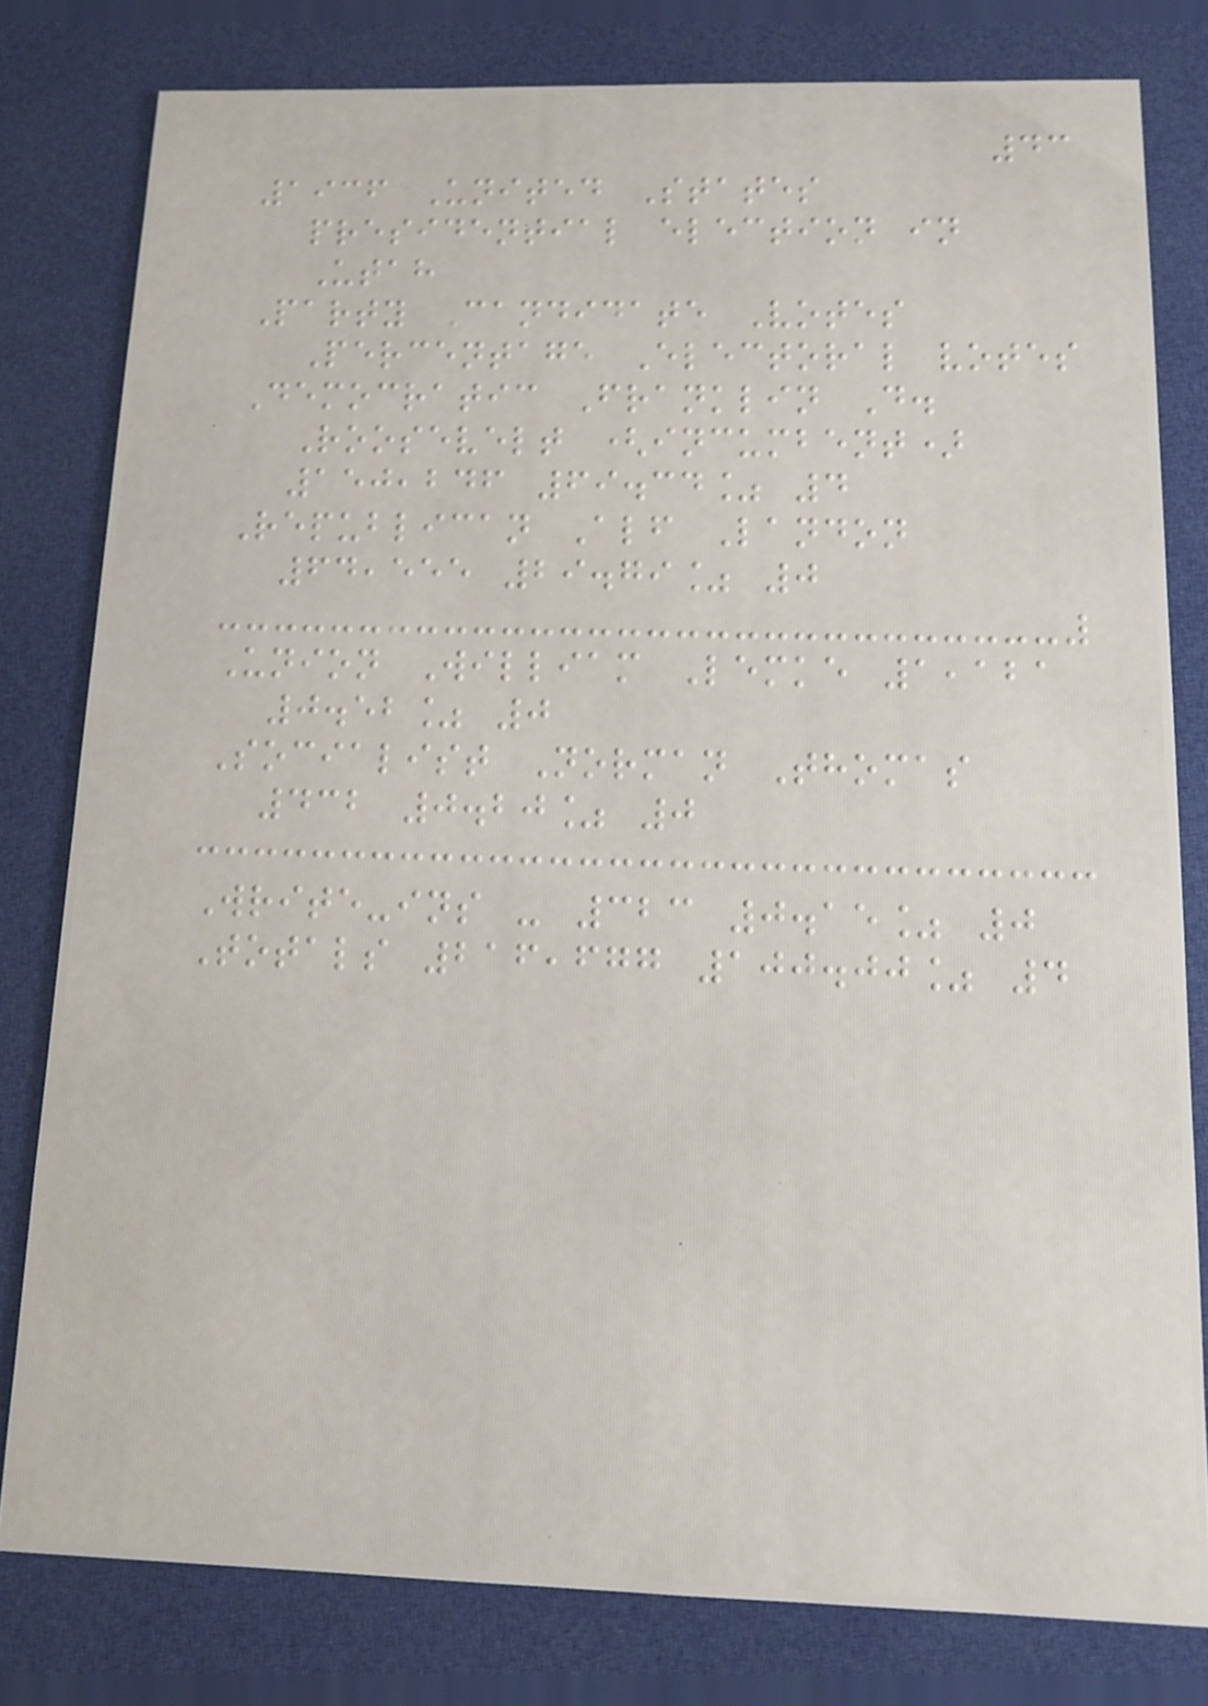43
1936 United States
presidential election in
Utah
Party Candidate Votes
Percentage Electoral votes
Democratic Franklin D.
Roosevelt (incumbent)
150,246 69.34% 4
Republican Alf Landon
64,555 29.79% 0
Union William Lemke 1,121
0.52% 0
Socialist Norman Thomas
432 0.20% 0
Write-ins - 323 0.15% 0
Totals 216,677 100.00% 4
